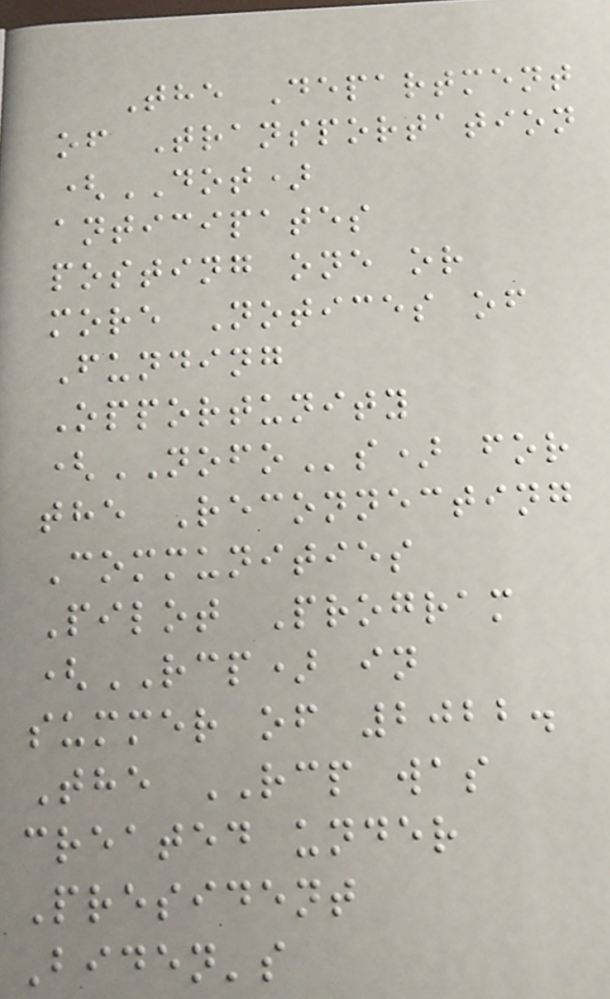The Department
of Transportation
(DOT)
anticipates
posting one or
more Notices of
Funding
Opportunity
(NOFOs) for
the Reconnecting
Communities
Pilot Program
(RCP) in
summer of 2022.
The RCP was
created under
President
Biden's
